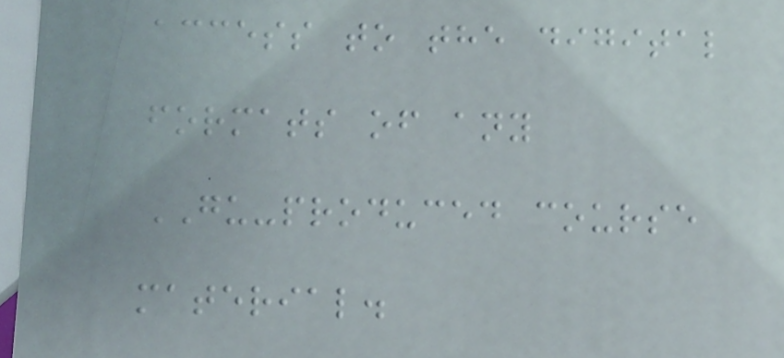access to the digital
formats of any
GU-produced course
material.
